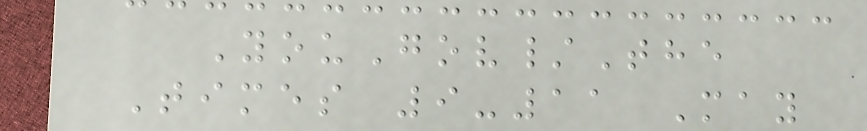YouGov/The
Times 9-11 May
